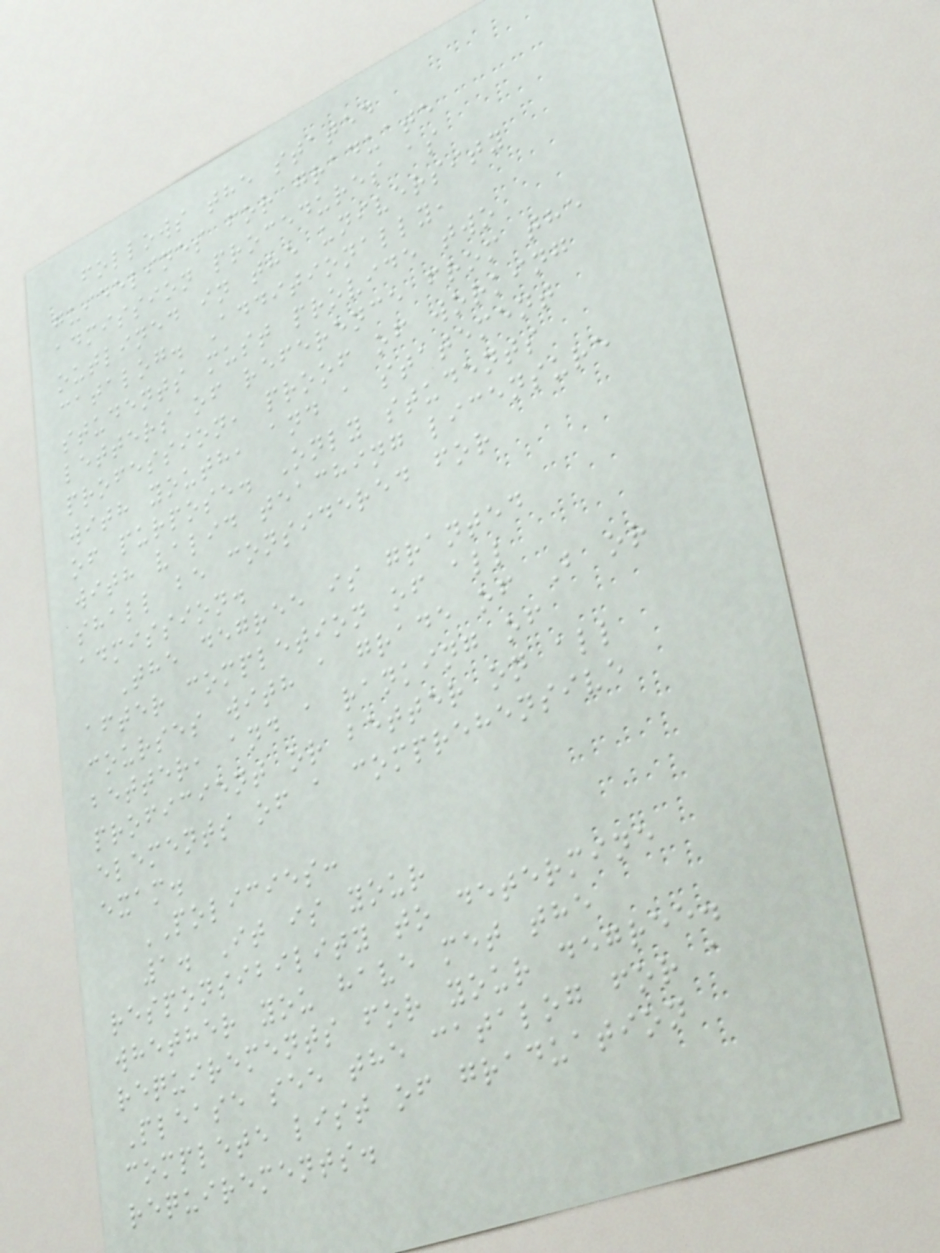follows the stated
guidelines for graduate
admission procedures as
outlined in the university
catalog. Additionally,
students must provide two
letters of reference from the
profession, proof of working
with youth, and a statement
of purpose. Only students
with valid teaching licensure
shall be considered for
admission.
The degree is granted
after completion of all
courses with a grade of B or
better, and a ranking of
proficient or better on all
elements of a comprehensive
exam.
POLICIES:
1. It is your
responsibility to determine
whether you have met the
requirements for your degree.
Please see the catalog for a
complete list of graduation
requirements.
